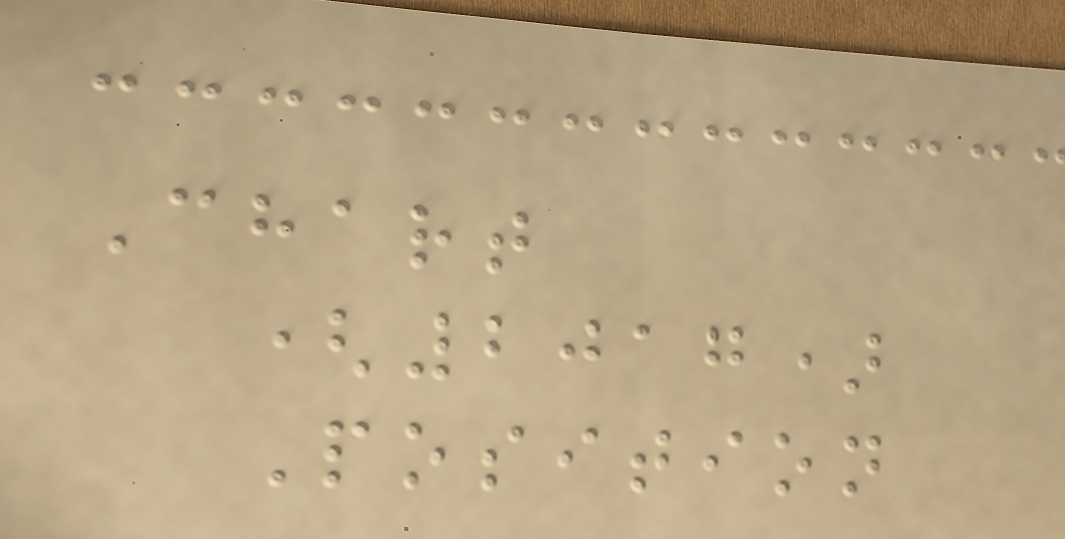Chart
(2017)
Position
